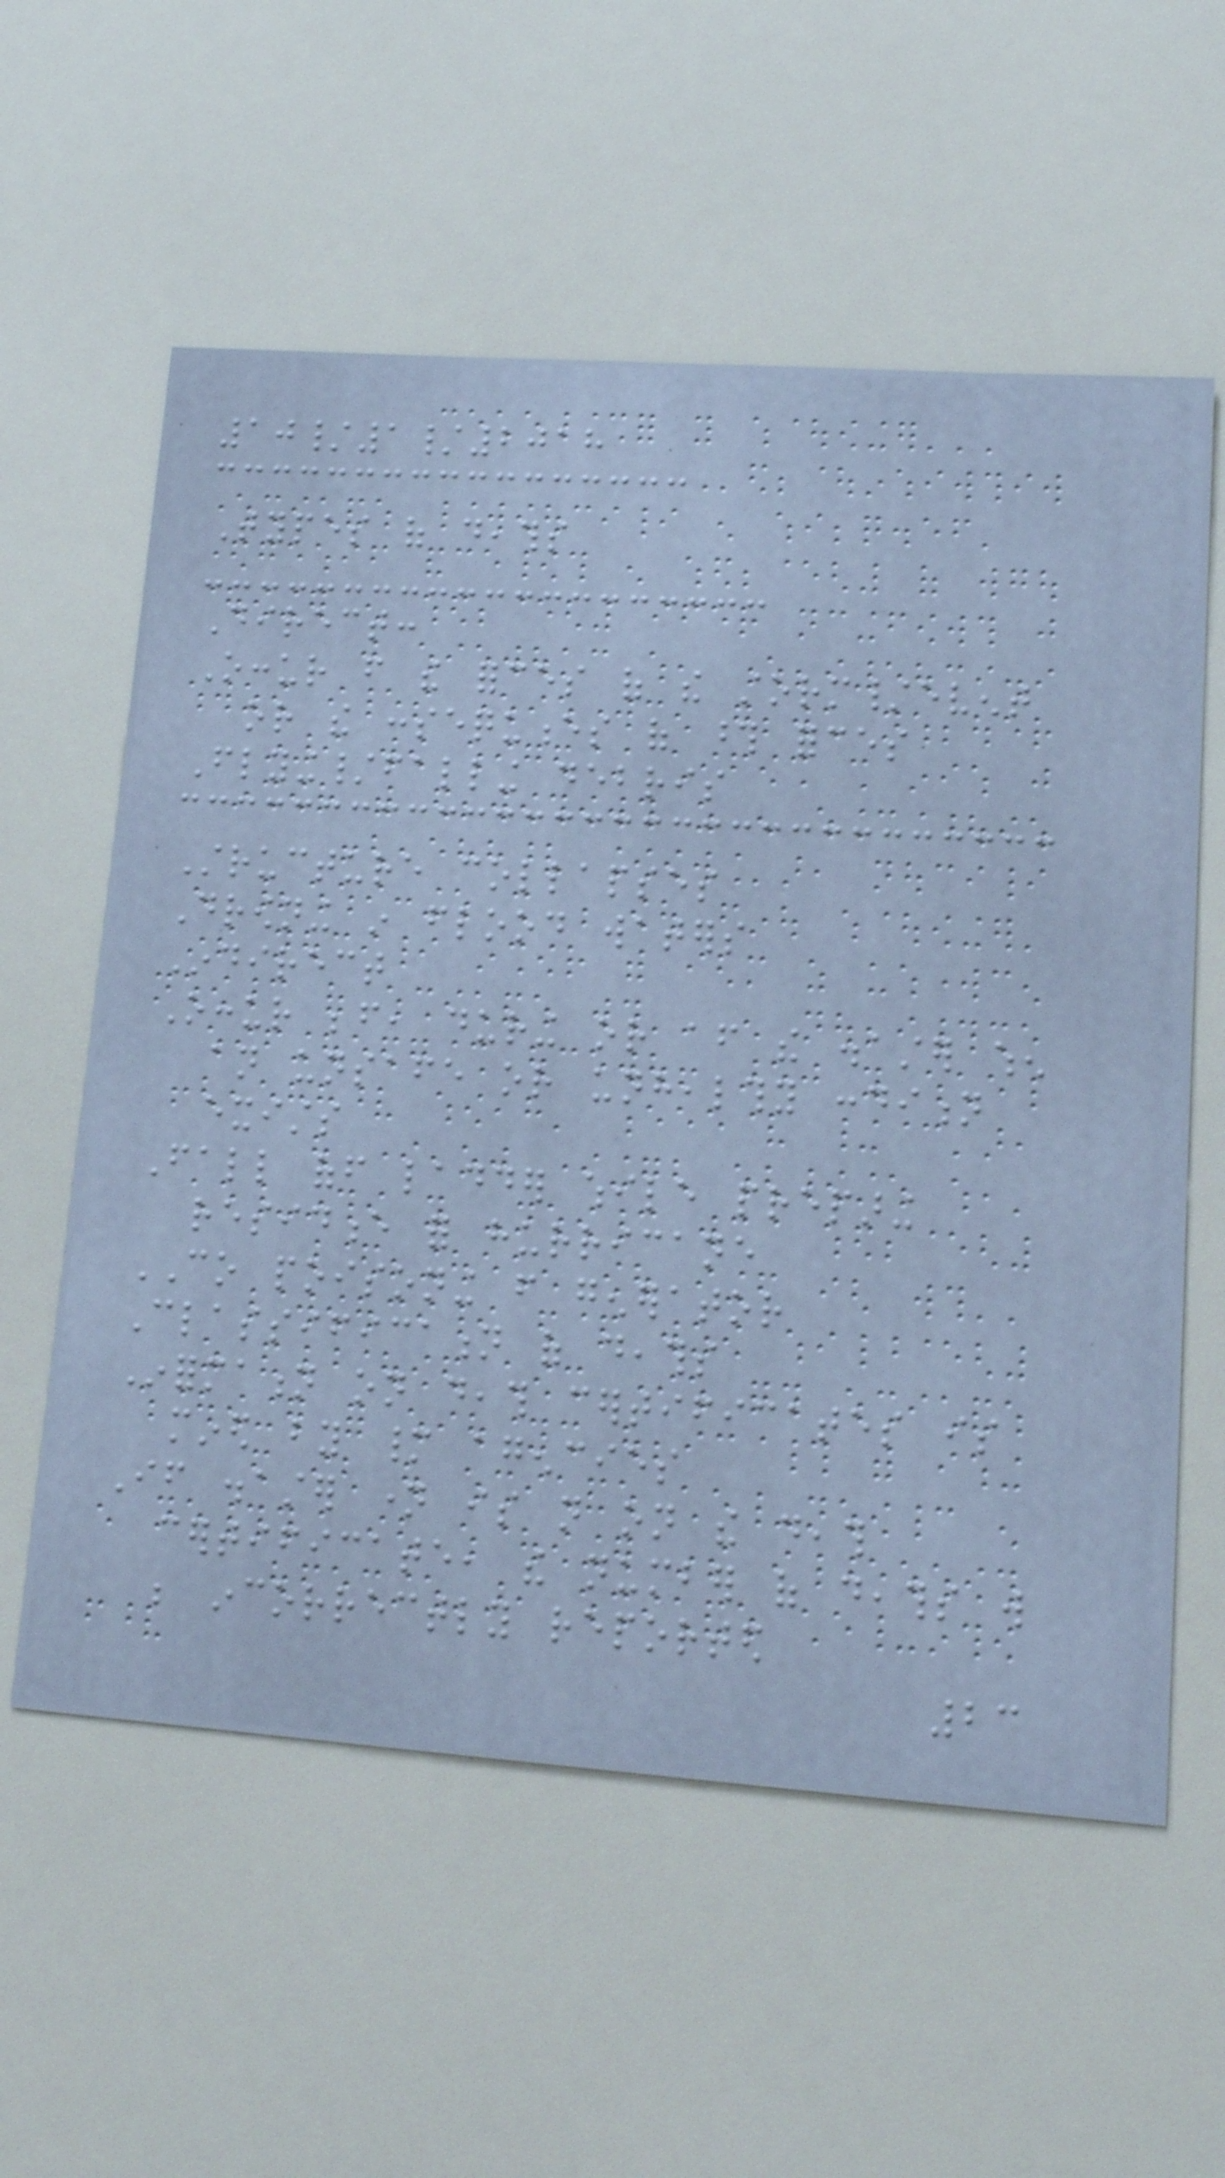10/1/2018
Types of deaths
Direct:
Occur from the forces of the storm/event
or the consequences of those forces
Flying/falling debris
Structure collapses
Drowning in flood waters
Indirect
Occur before, during or after the disaster when
an unsafe or unhealthy condition
exists
Fall off ladder while preparing
residence for hurricane
CO poisoning from generator
Classification of deaths
Information on death certificates is
mined by many agencies
If disaster name is not on the death
certificate, the number of deaths will
be incorrectly reported
23
